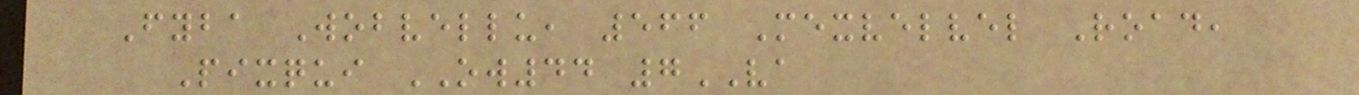Fyba Wobvellu, 566 Mexvelvel Road,
Pixqui OW44 7VA
